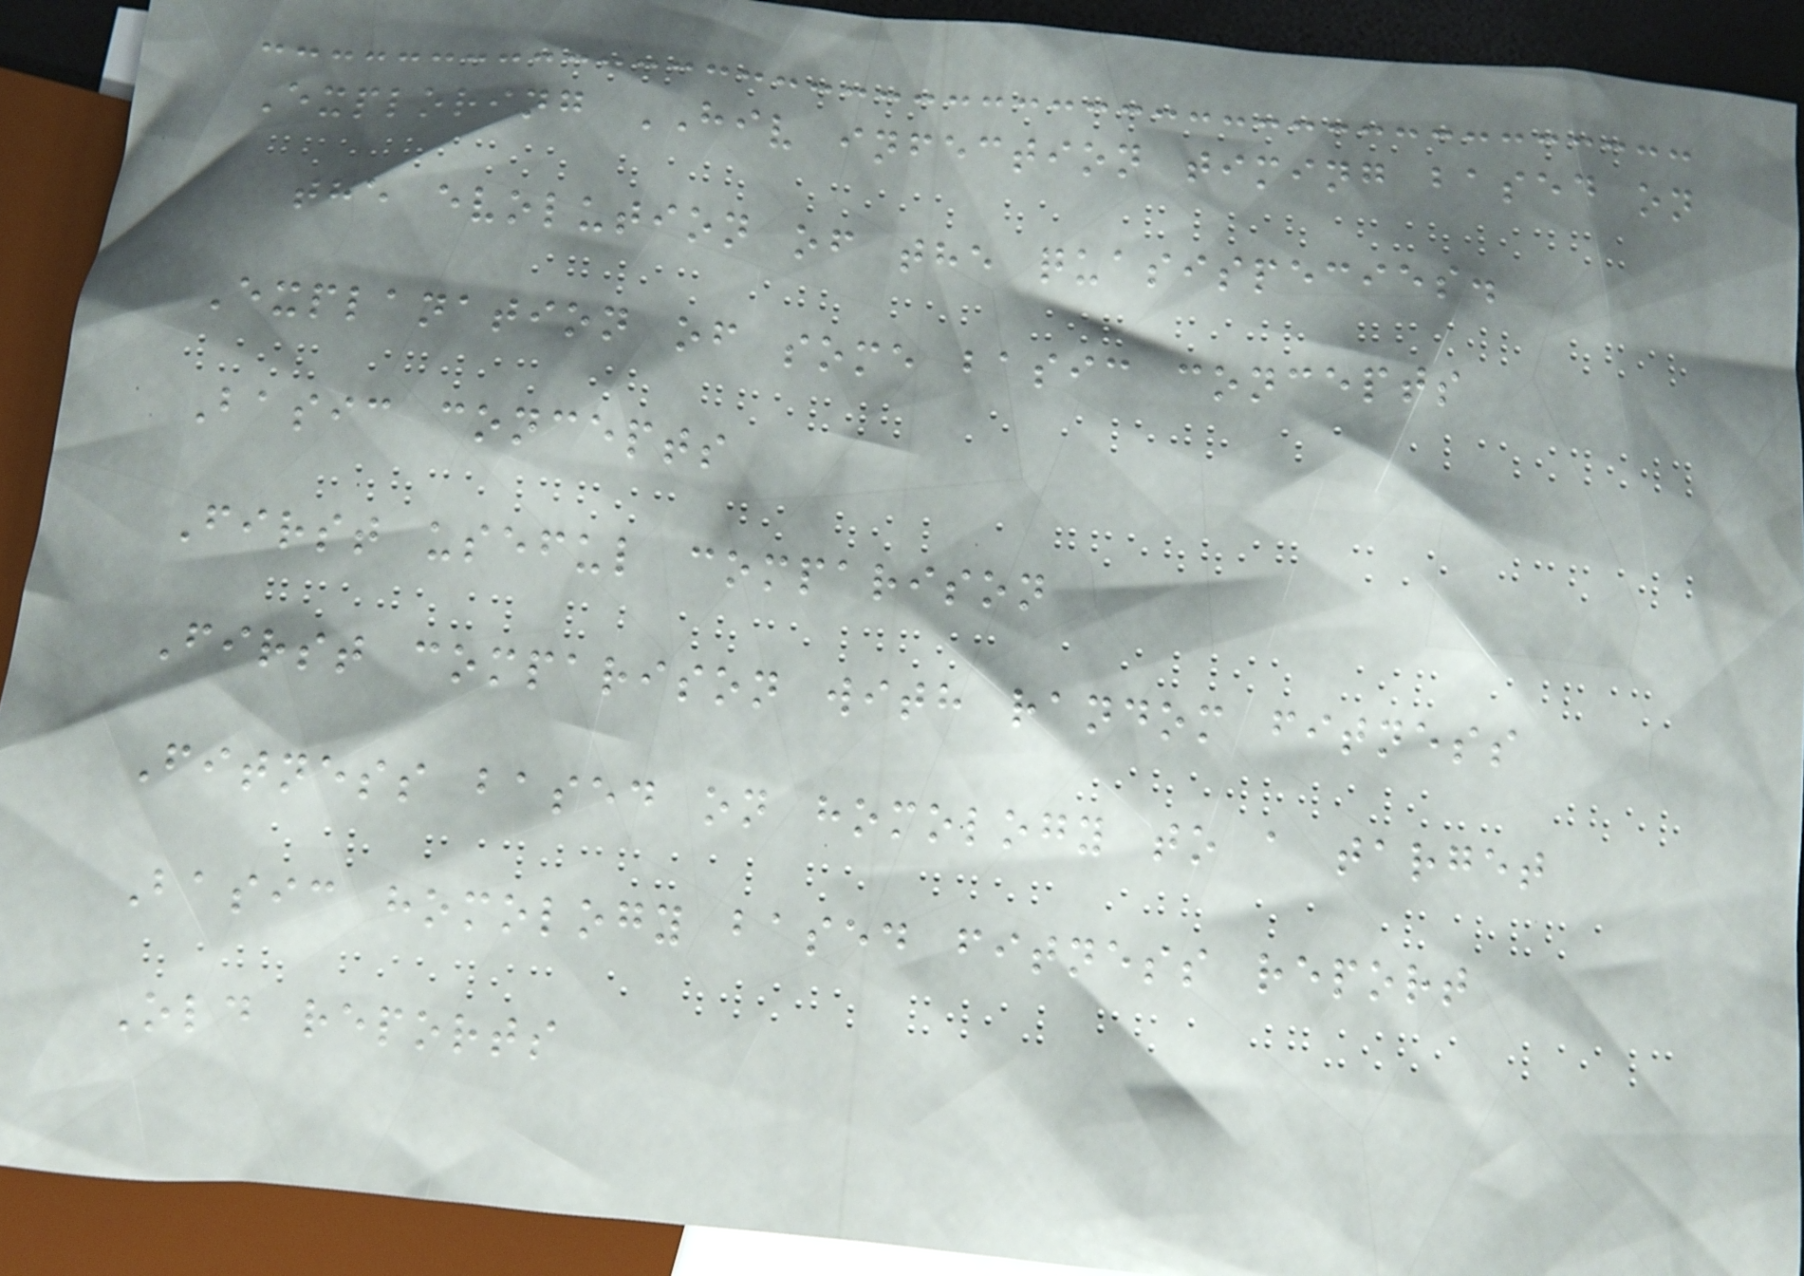Exploring HIV infection timing based on
the evolution of the quasispecies.
Explanation of some basic concepts
Basic concepts
First useful comparison
First comparison with random fitness
Fitness based on homology to a target
Basic homology based fitness report
Old reports
